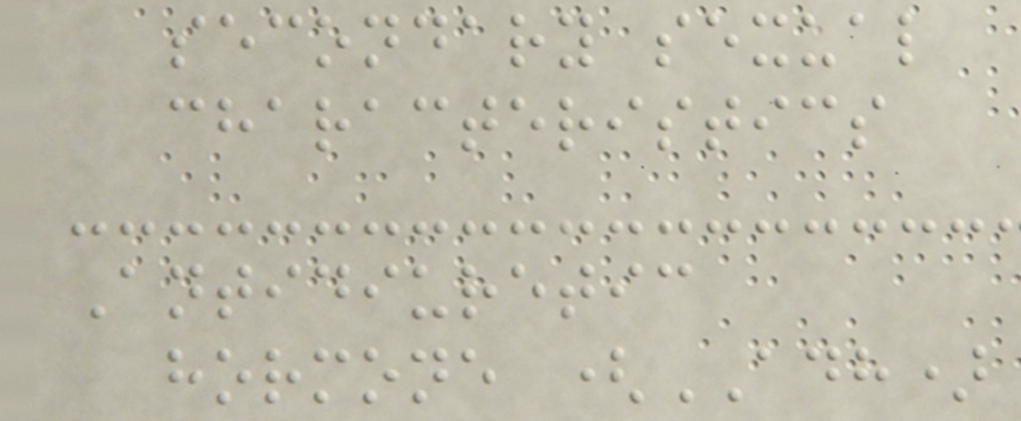secondary sexual
characteristics
Antidiuretic
hormone (ADH)
